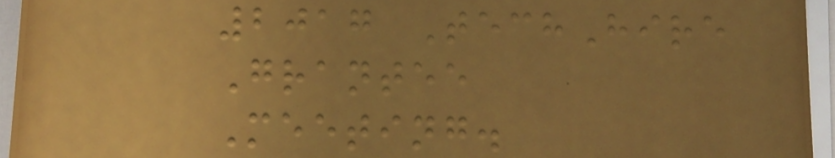2017 TechHire
Grantee
Meeting.
